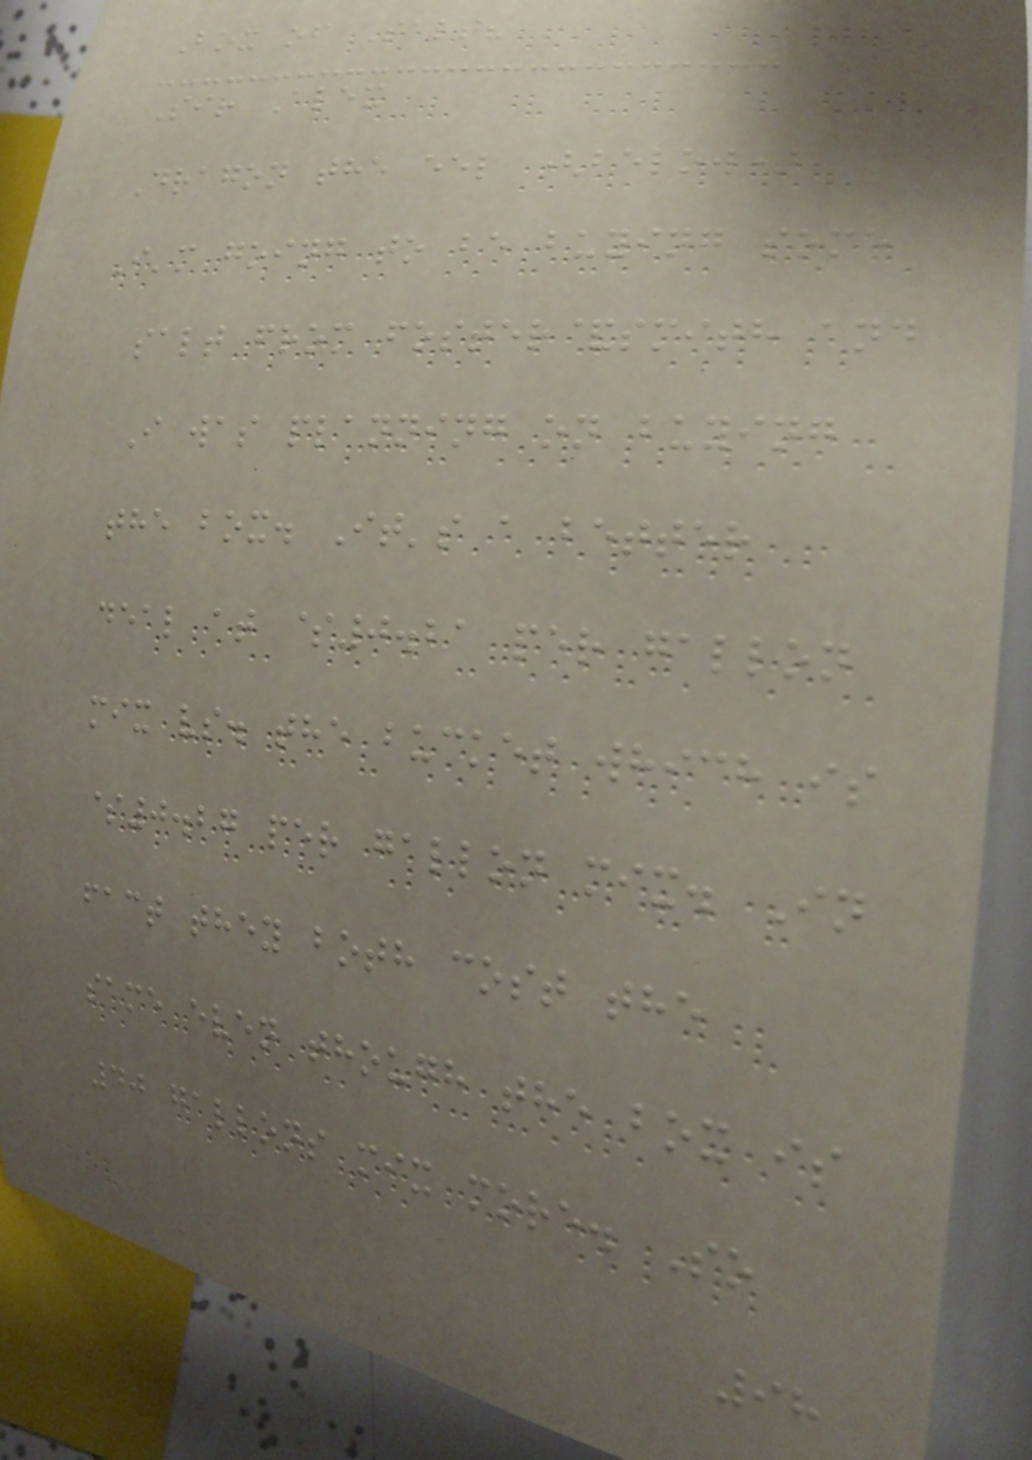Box of Salt?
Sir Alex
Dragon the eel (below)
I'm going to be buying some
salt from foster&smith and
I was planning on buying
the box. It's a better
deal at $0.21 per gallon
mix vs. the bucket which is
$0.27 per gallon mix. In
fact they both cost the
same even though the box is
40 gallons mix more. So
98
